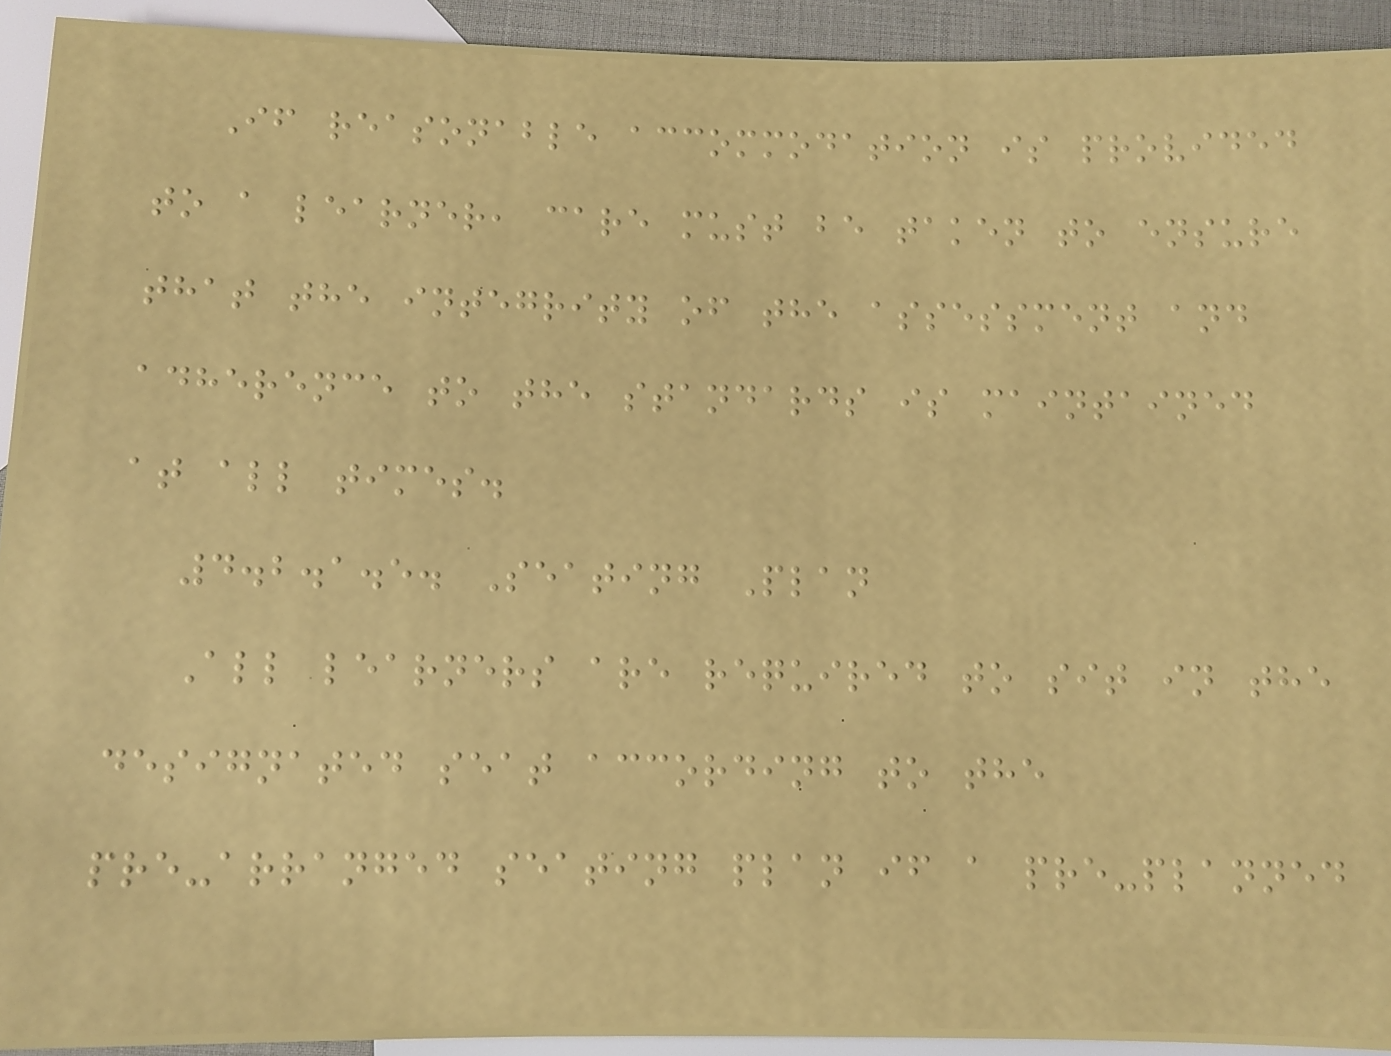If reasonable accommodation is provided
to a learner, care must be taken to ensure
that the integrity of the assessment and
adherence to the standards is maintained
at all times.
4.2.1.5. Seating Plan
All learners are required to sit in the
designated seat according to the
pre-arranged seating plan if a pre-planned
